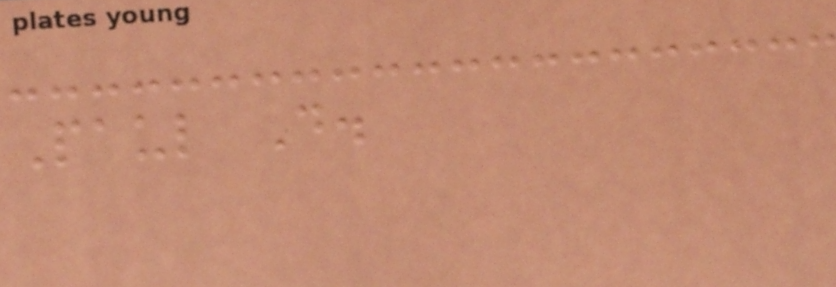Paul D.
